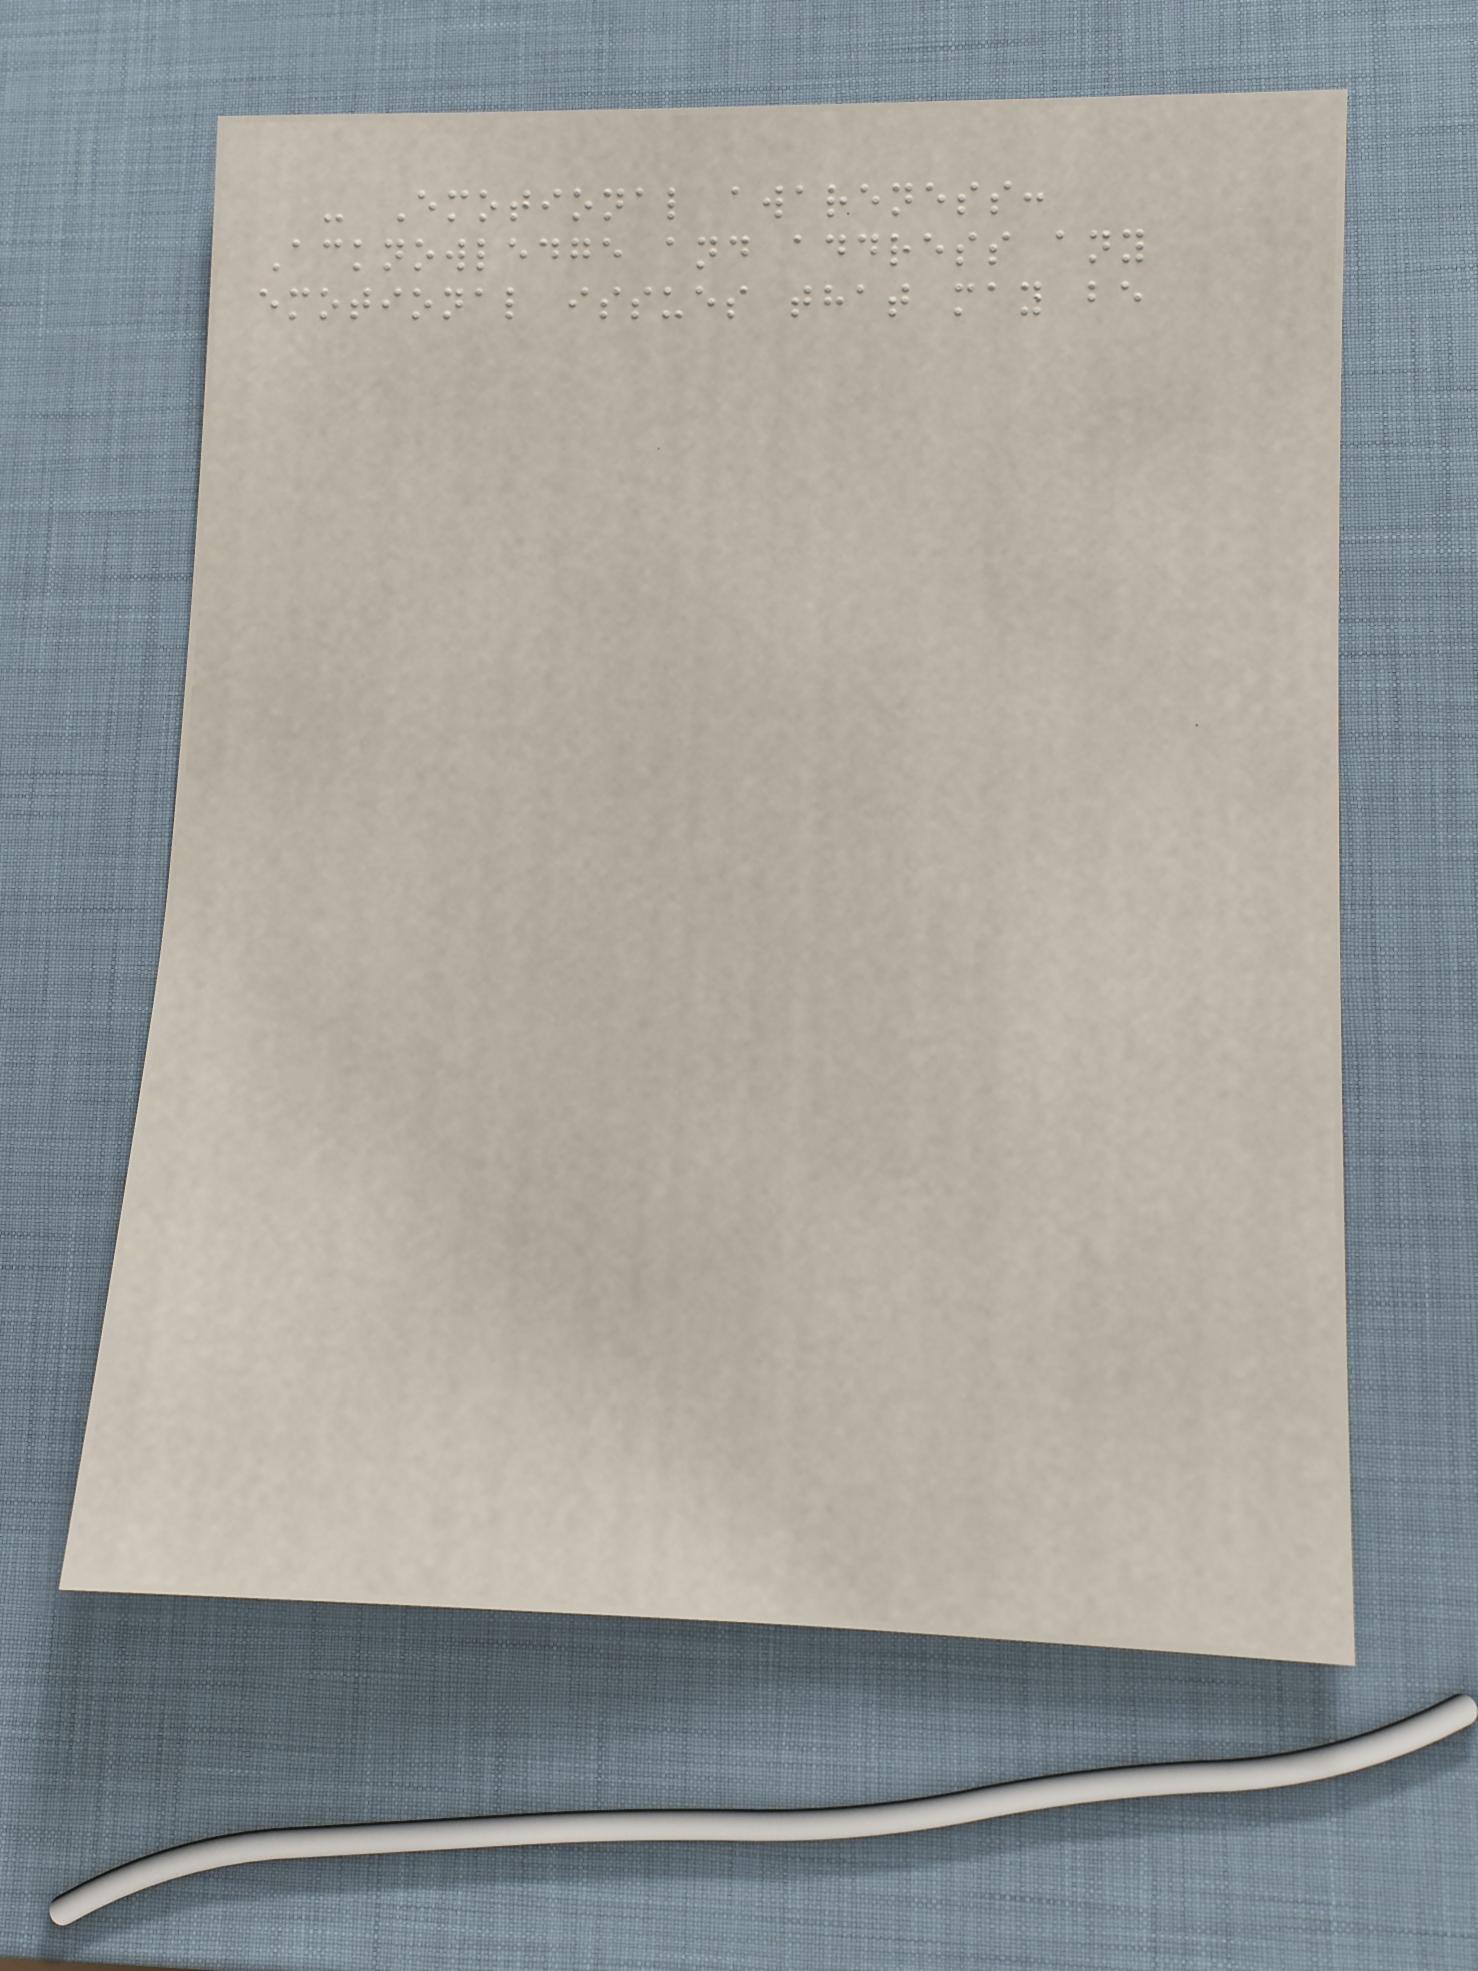- Emotional awareness:
Acknowledge and address any
emotional issues that may be
